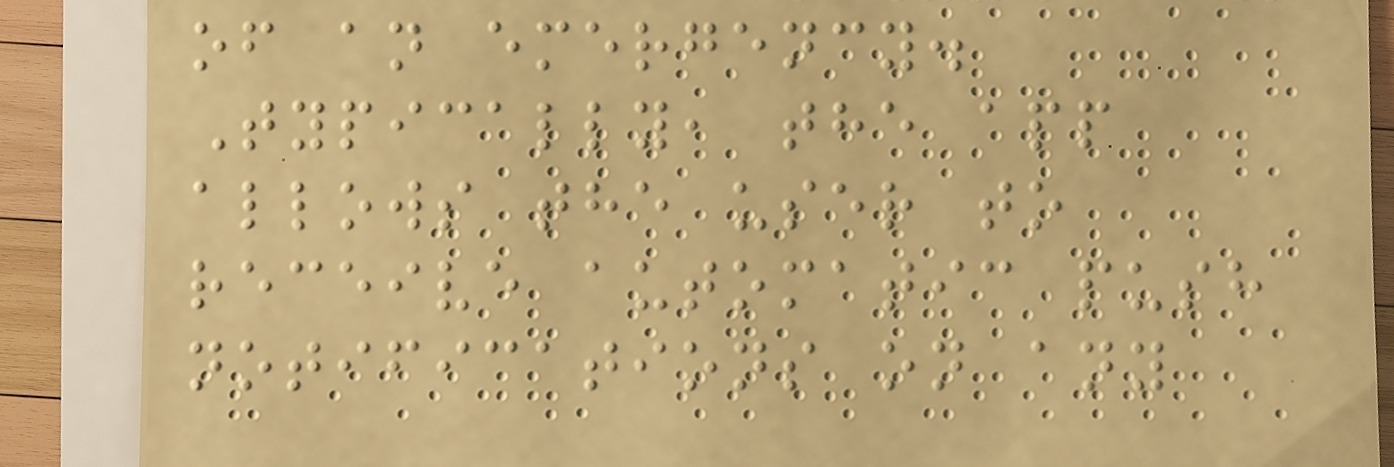of an emergency.
Typically, the app
allows the user to
receive automatic push
notifications on any
